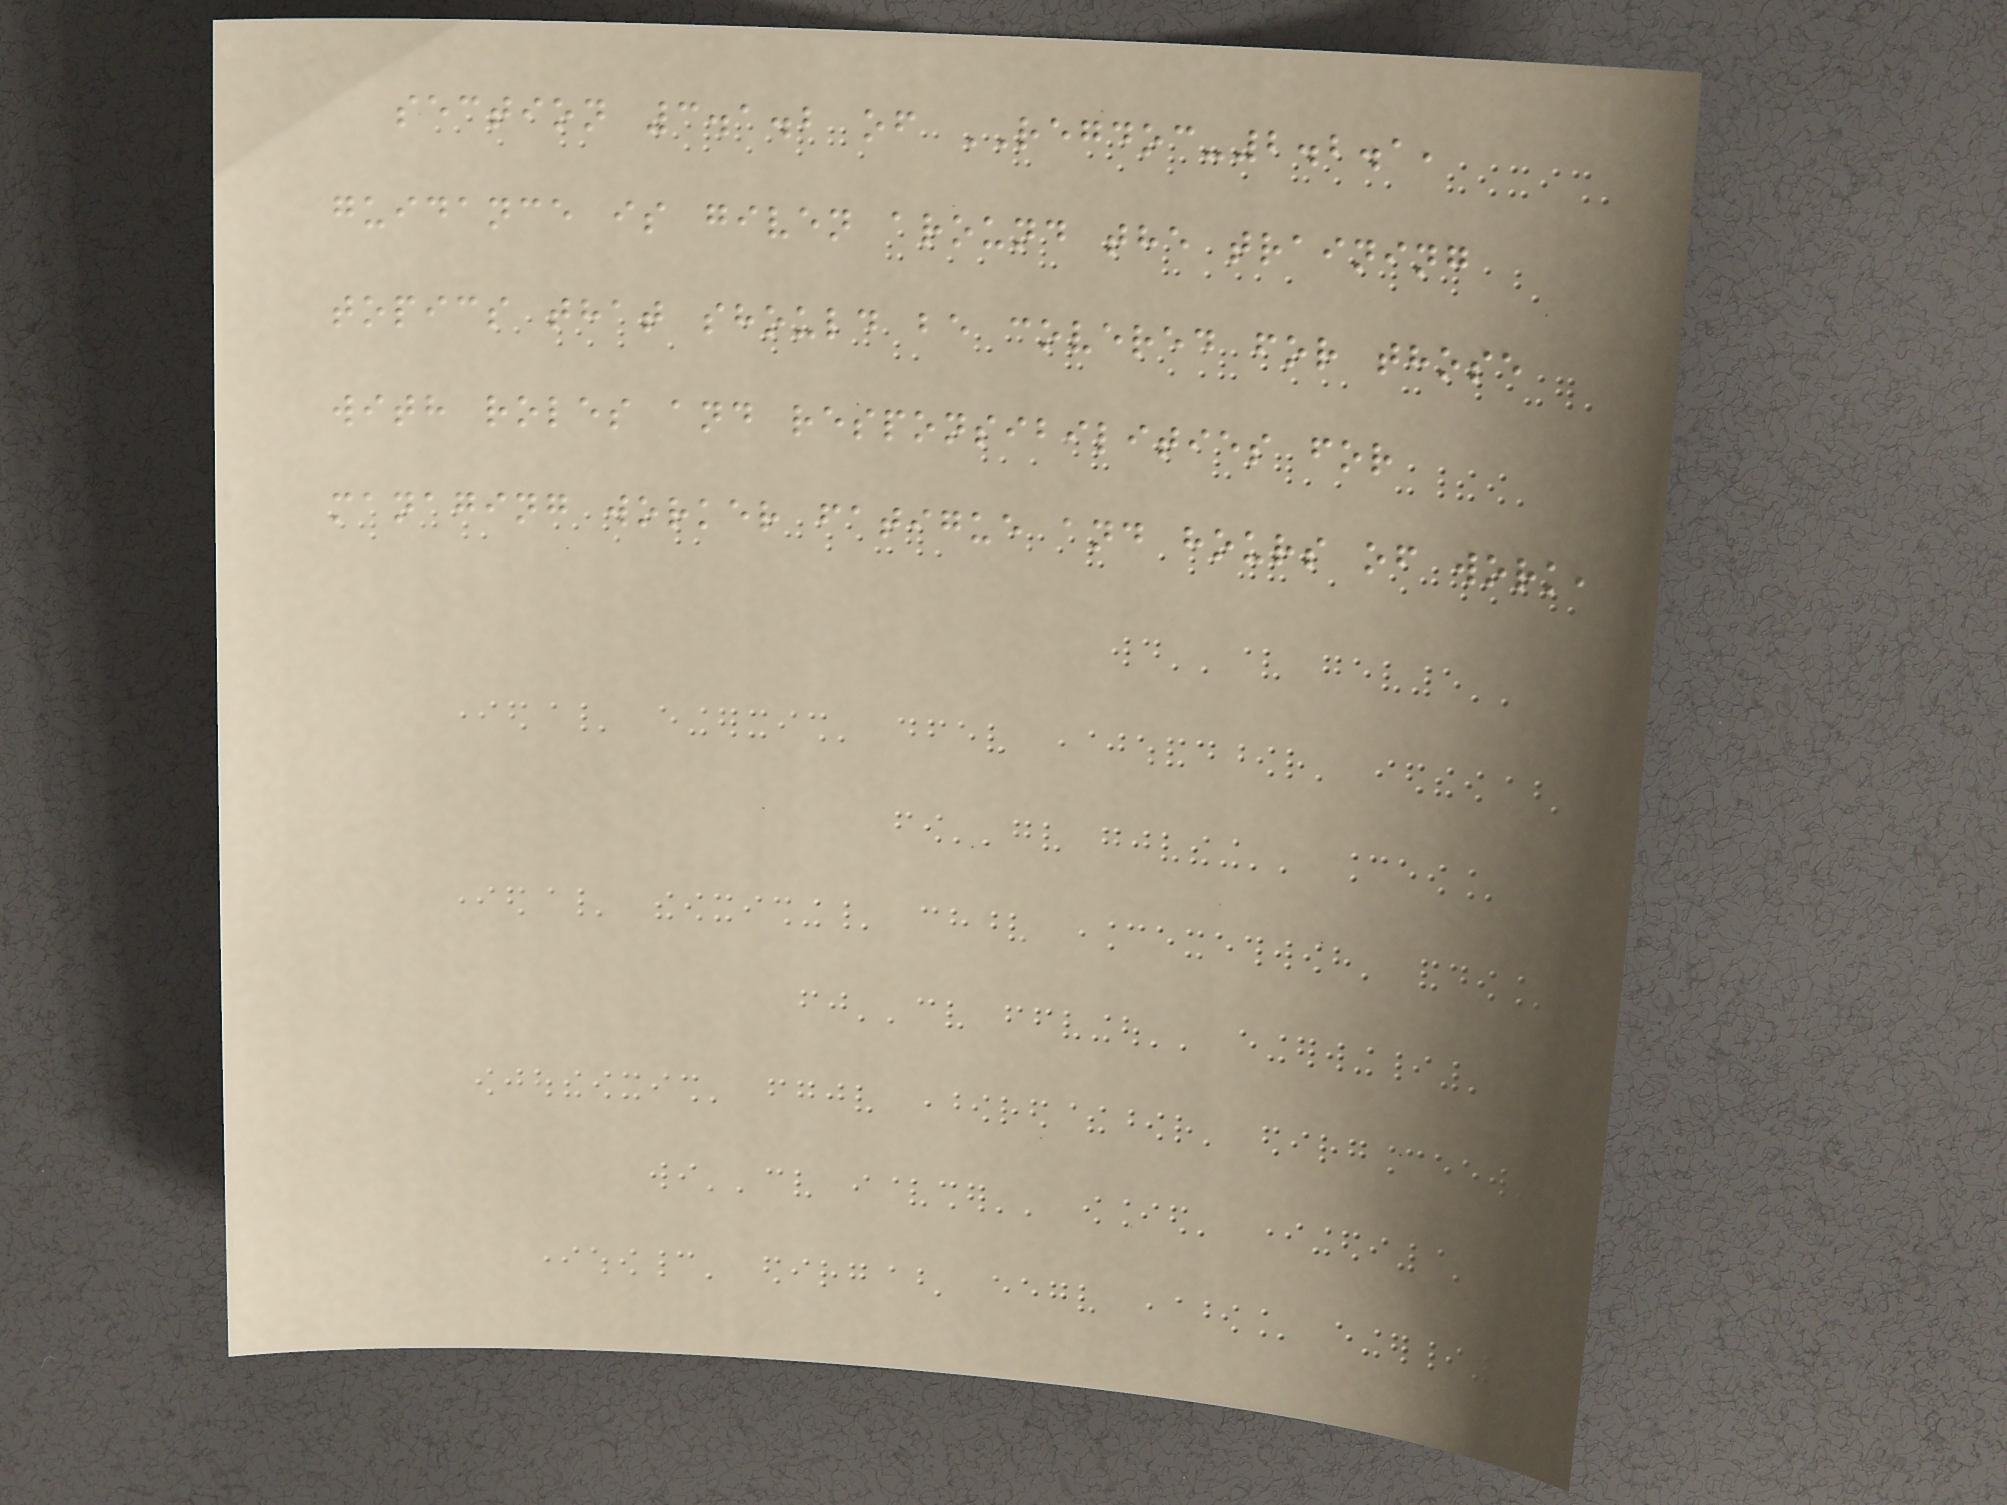section 3.1.2 of REGDOC-2.2.1,
guidance is given around the training
topics that should be covered for those
with roles and responsibilities for
managing worker fatigue and hours of work,
